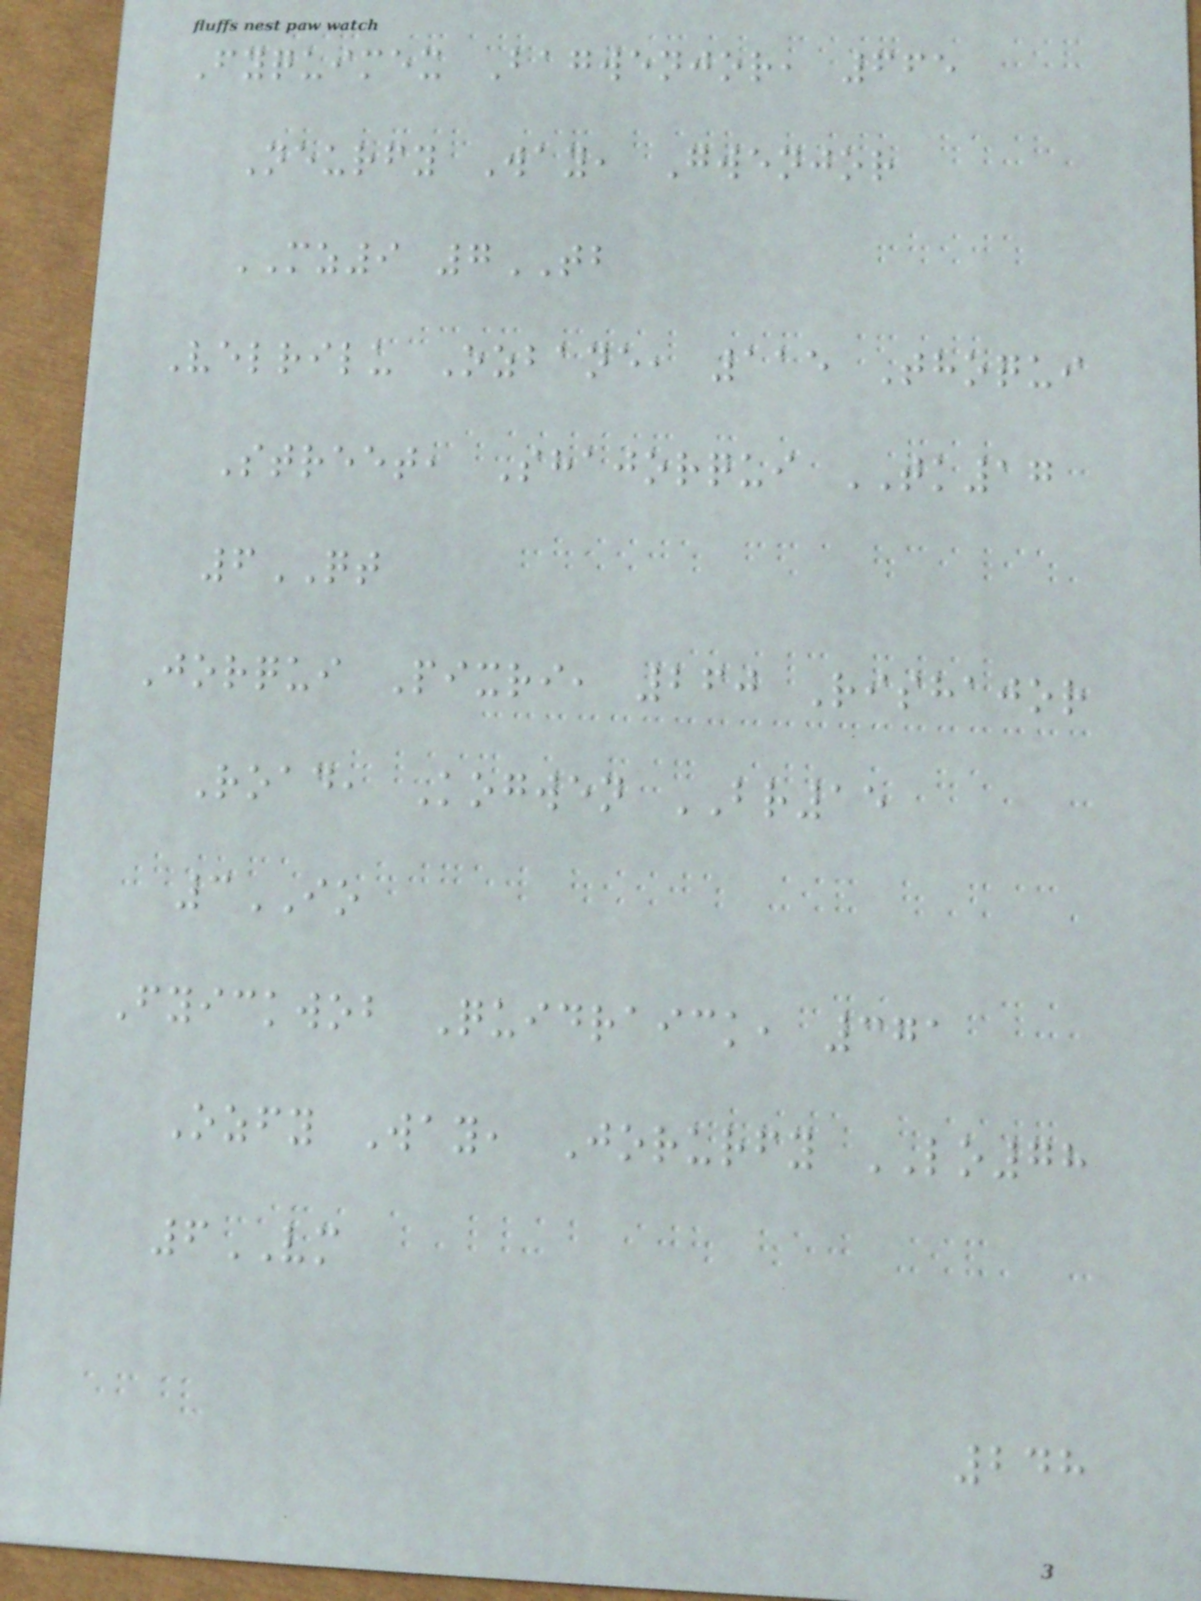Fyquimex Bagwenjor, 665
Neurfy Way, Gwenjor
MZ9 7TB
Velrilu Ozbane, 115 Thoqui
Street, Shajorqui TK17
6QT
Jorqui Pixri, 260 Rishajor
Road, Kogwen BR15
3IO
Fyickwob Quidraick, 371
Ozfy Way, Jorurfy LO78
6VM
248
